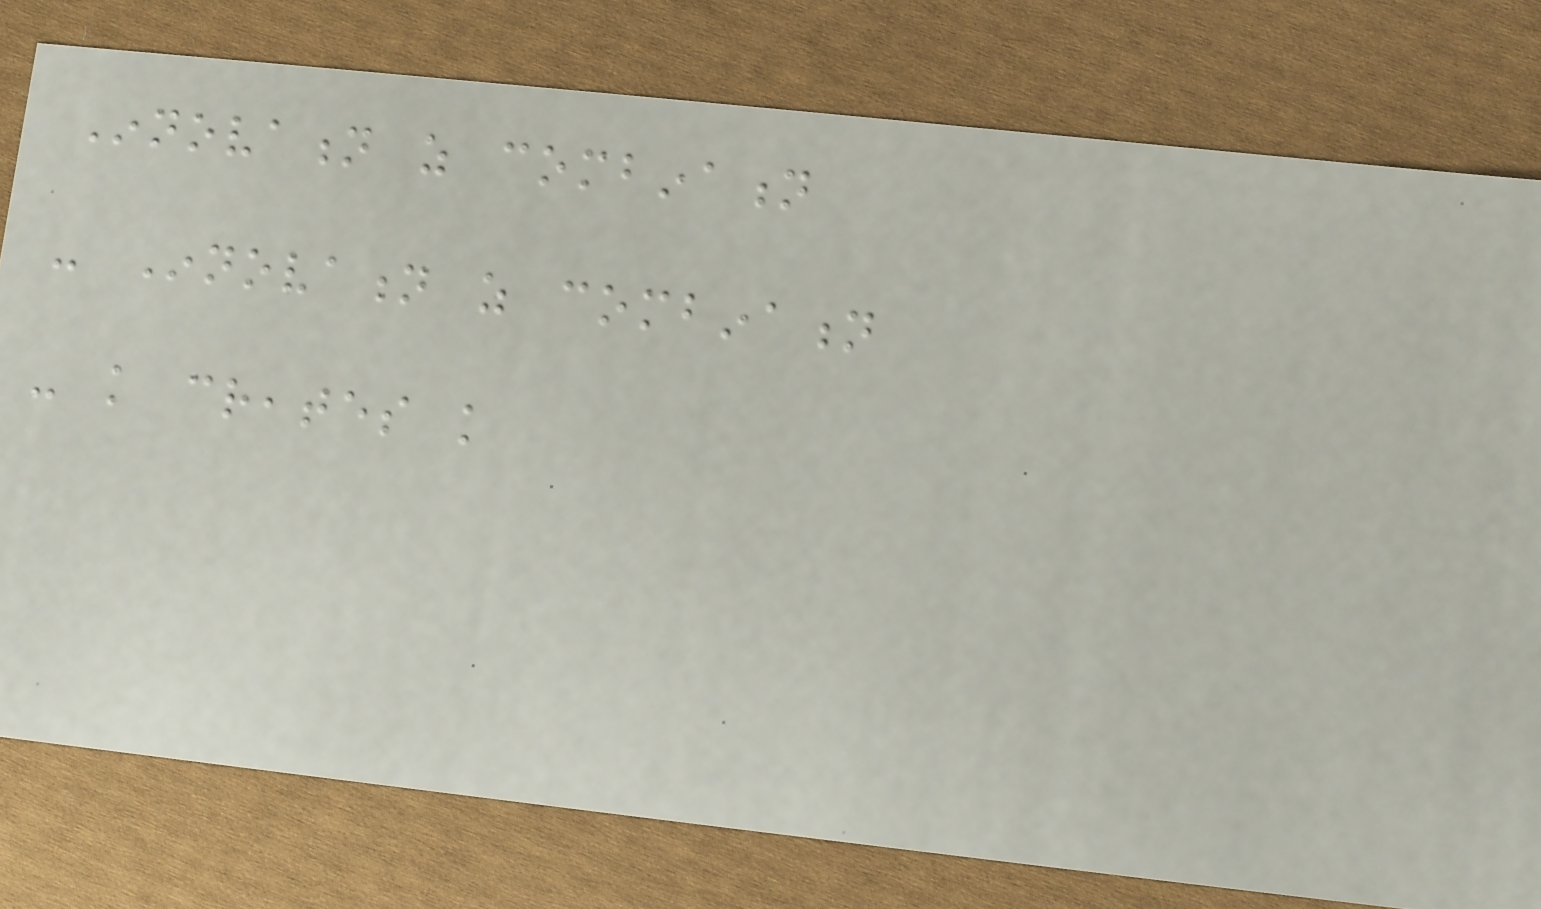Innovation as combination
- Innovation as combination
- knowledge creates knowledge
